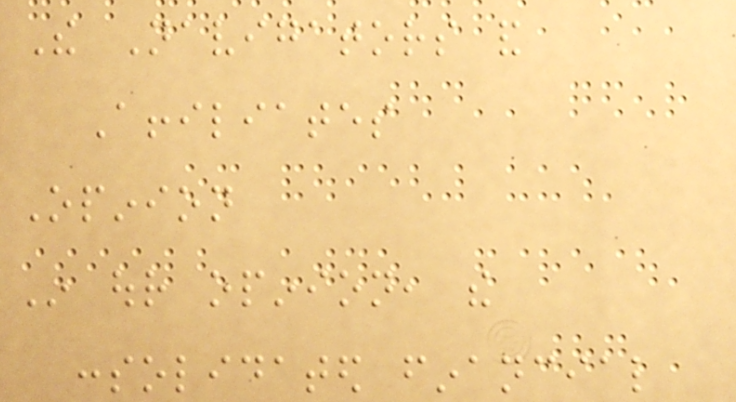The Navigators and
Affiliates
Opinion
In our opinion, the
consolidated financial
